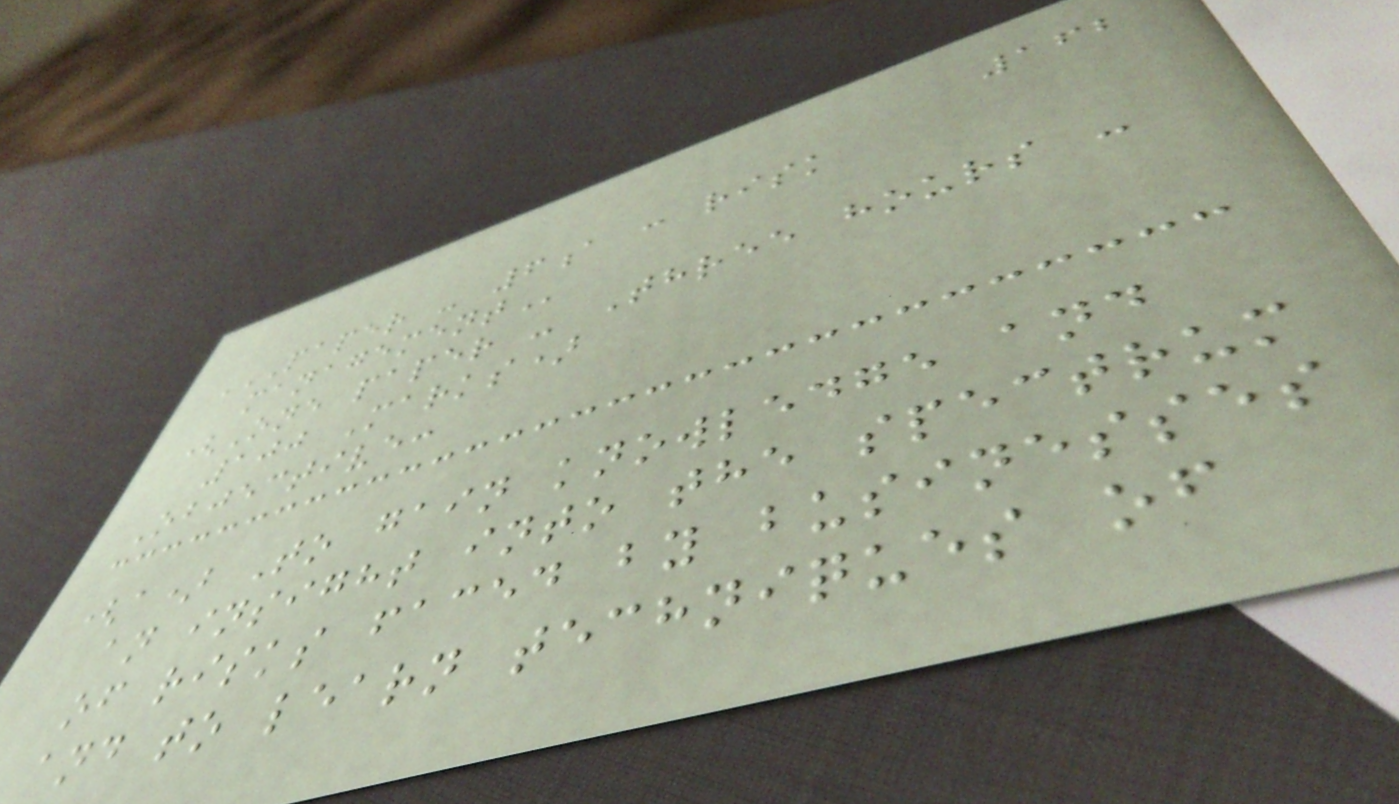162
PAPER - 6A : RISK
MANAGEMENT
(One paper - Three hours -
100 Marks)
Objective:
(a) To gain knowledge and
an insight into the spectrum
of risks faced by businesses
and to learn techniques of
